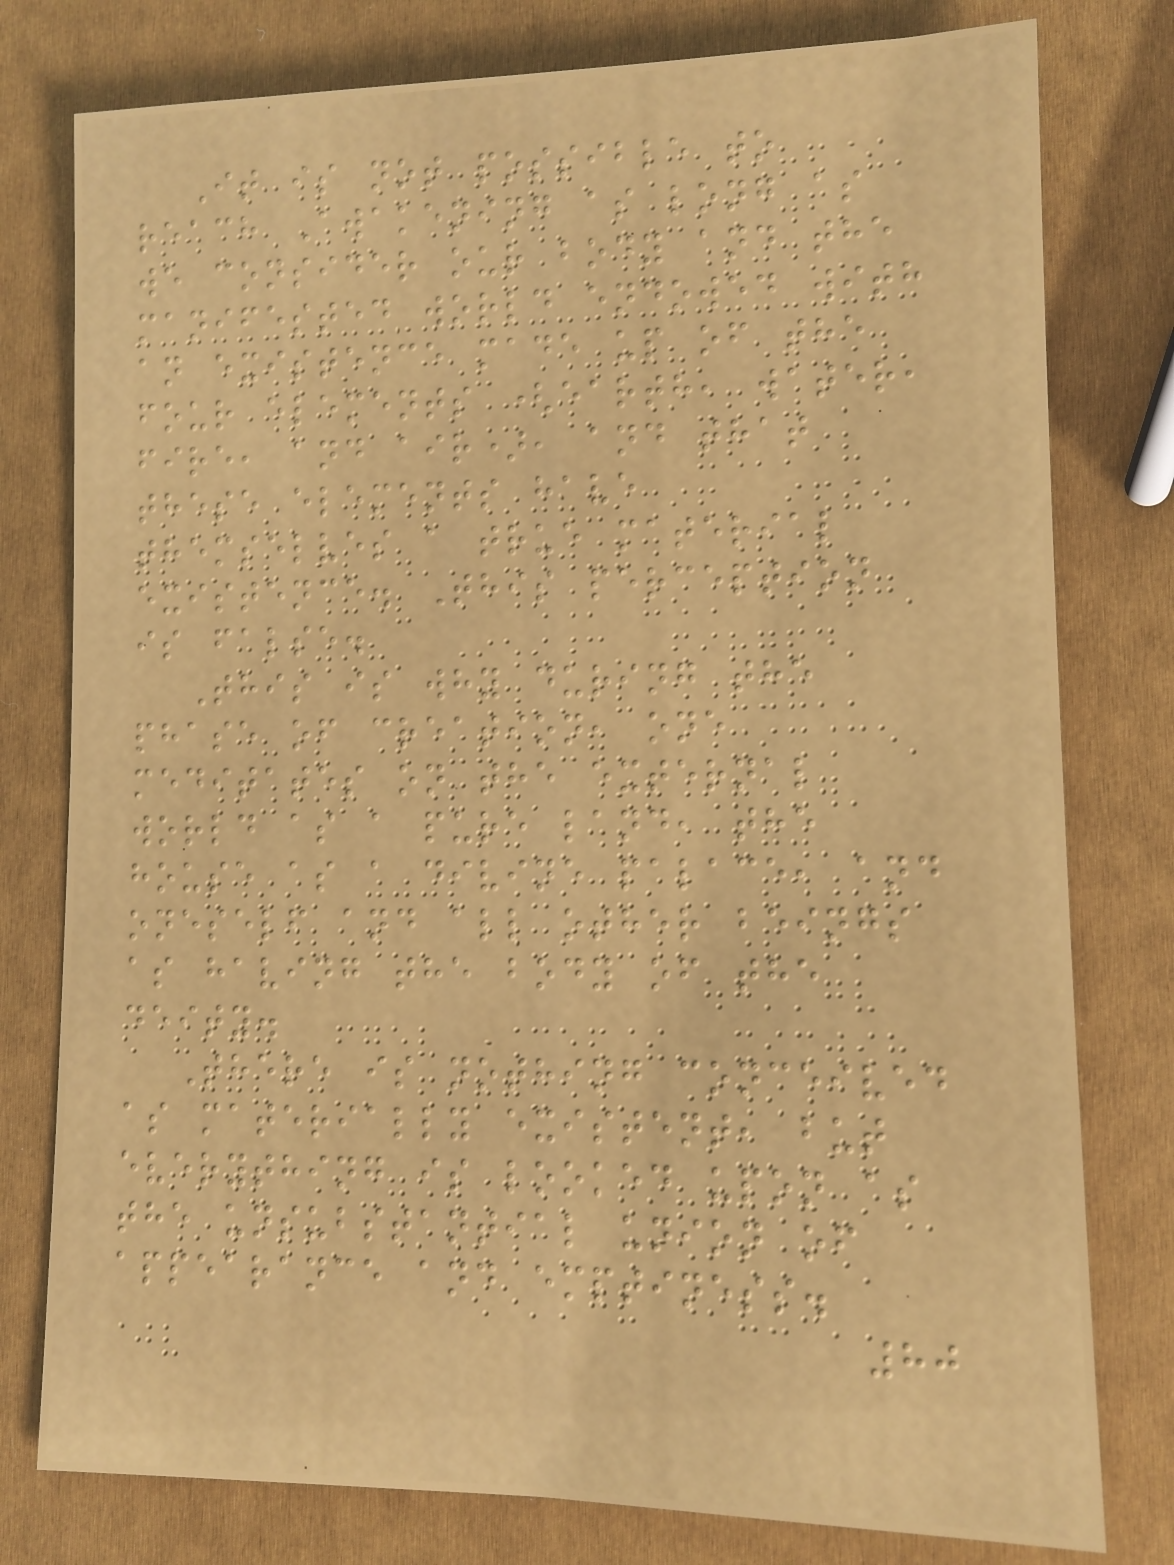It is not possible to
reach Awakening as long as
we consider our body and the
manifested world endowed with
an existence made up of the
four elements (earth, water,
fire, and air), and that
these elements have
themselves a true material
existence. This perception
is false.
This is why during the
phase of creation, one
meditates on the external
world as a pure land, the
house as a divine palace, and
oneself and all other beings
as having the body of the
deity.
There is nothing conceived
as materially existent, but
everything is looked upon as
the unsubstantial union of
appearance and emptiness.
80
